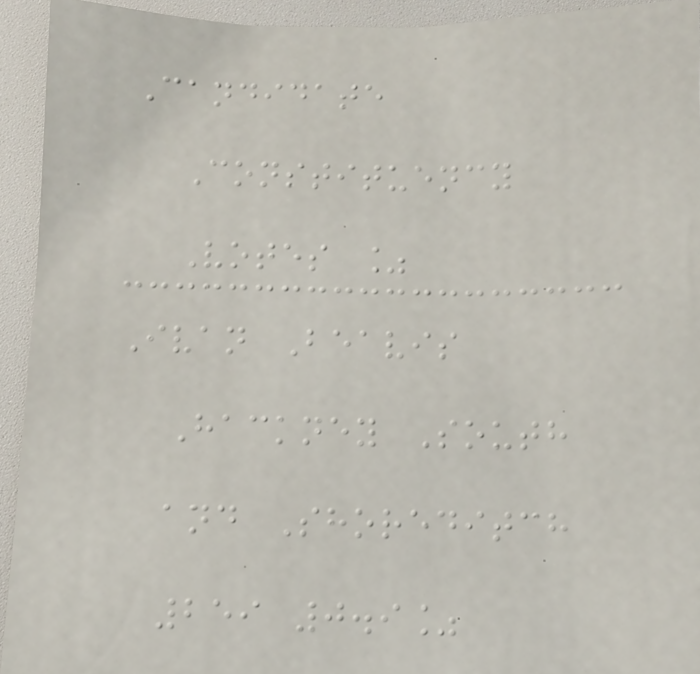Candidate
Constituency
Votes %
Ivan Beavis
Hackney South
and Shoreditch
259 0.9%
